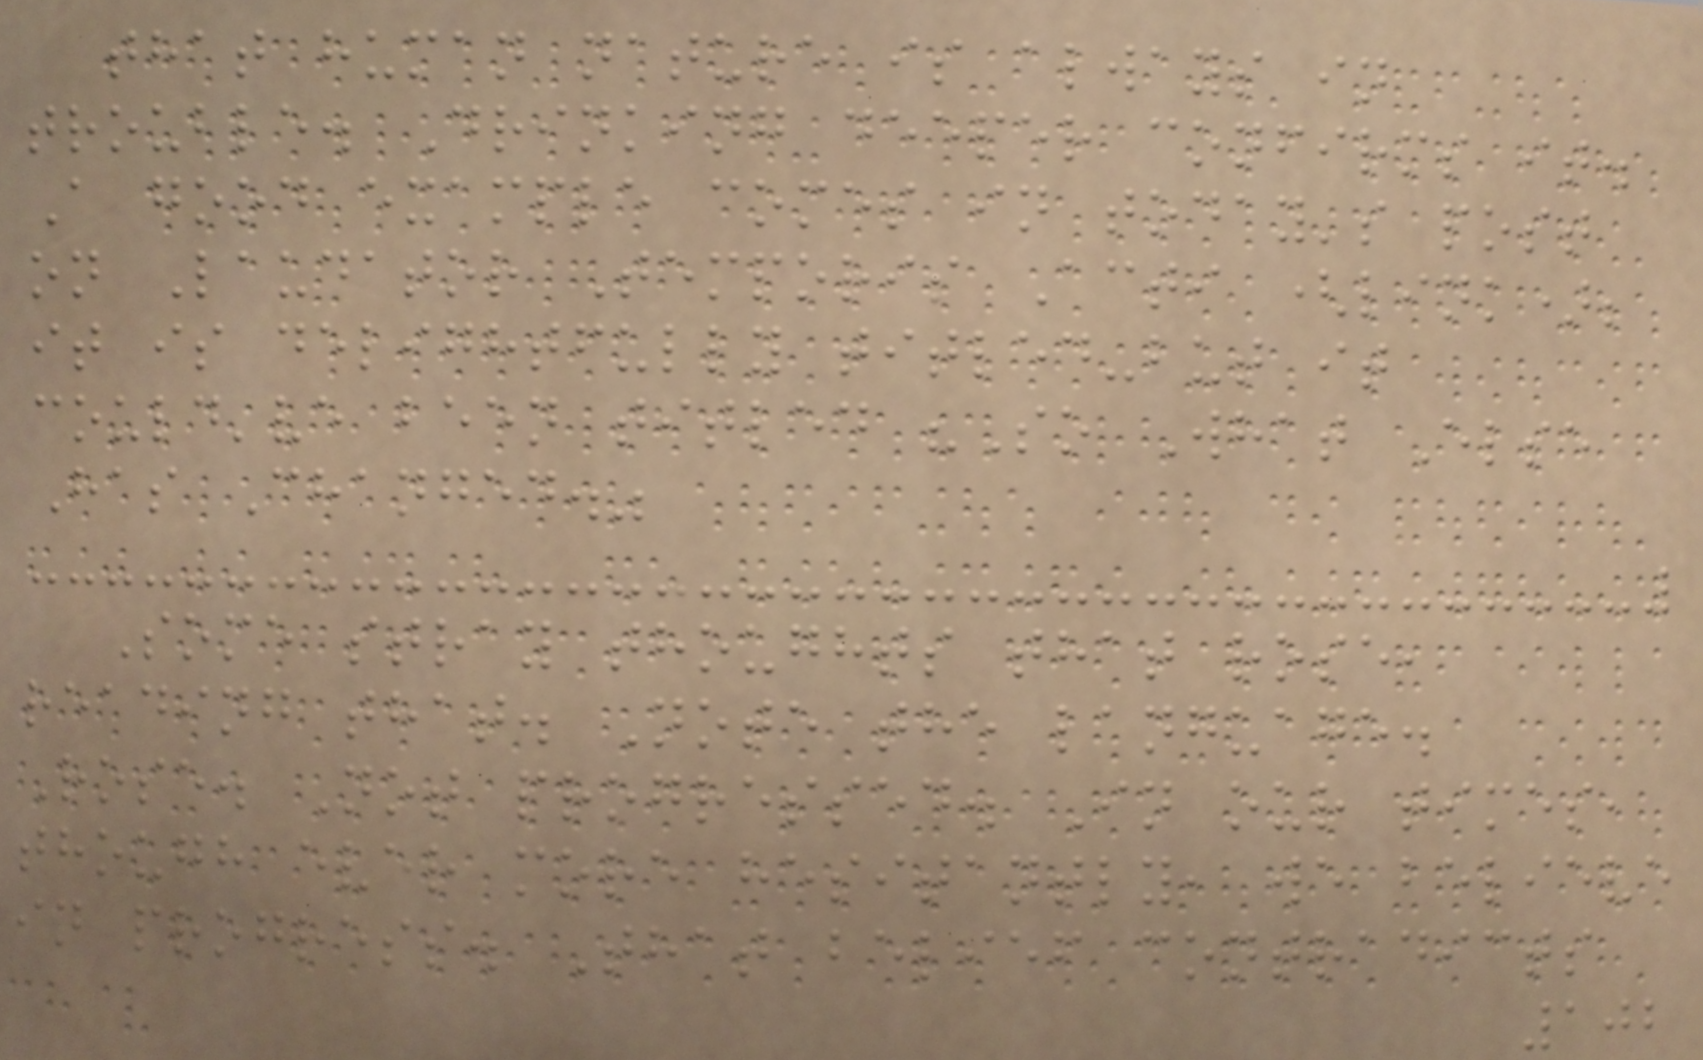that human nature is always in
trouble. Drinking deeper confirms it.
A good example comes in today's post
on Laudator Temporis Acti (link);
it is delightfully titled-but it
could've been titled "So What Else
Has Changed."
Some stray thoughts that rose,
reading that. Note the language.
Rose. Not progressed. In our times,
though ever more hesitantly, we believe
in progress. That belief contradicts
102
